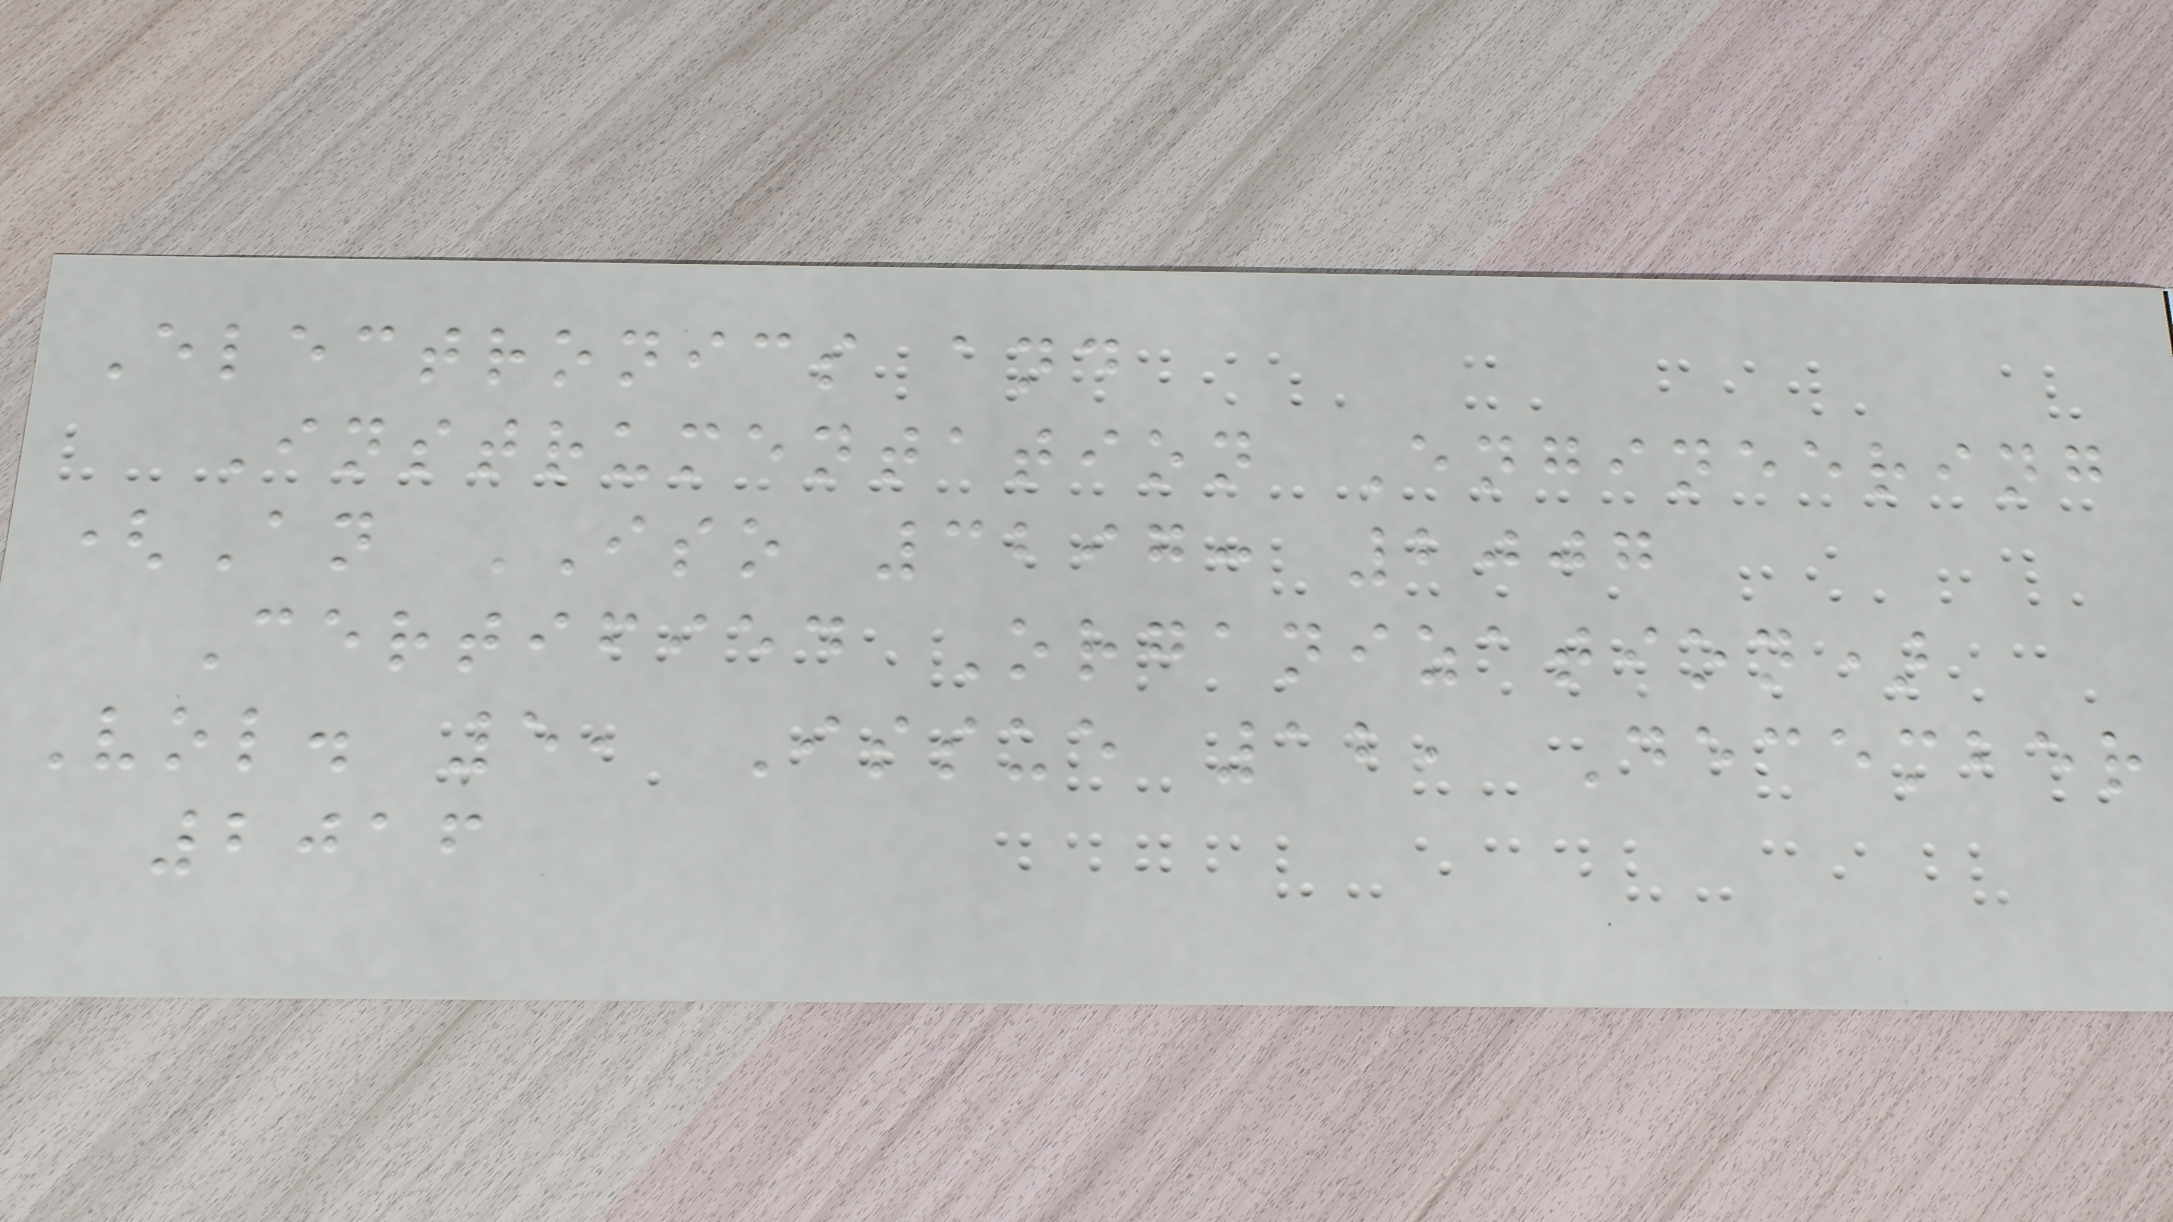Electronics and
Instrumentation Engineering
(An ISO 3297: 2007
Certified Organization)
Vol. 5, Issue 12, December
2016
